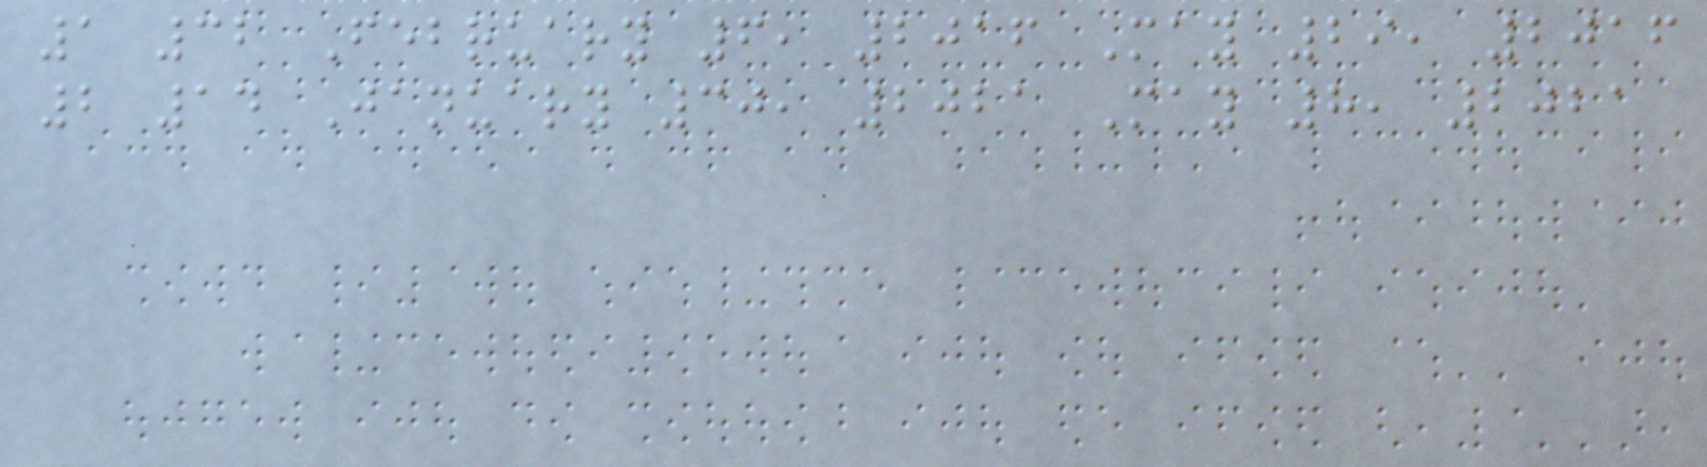1 32 February 6, 2016 May 29, 2016
2 14 January 30, 2021 May 8, 2021
